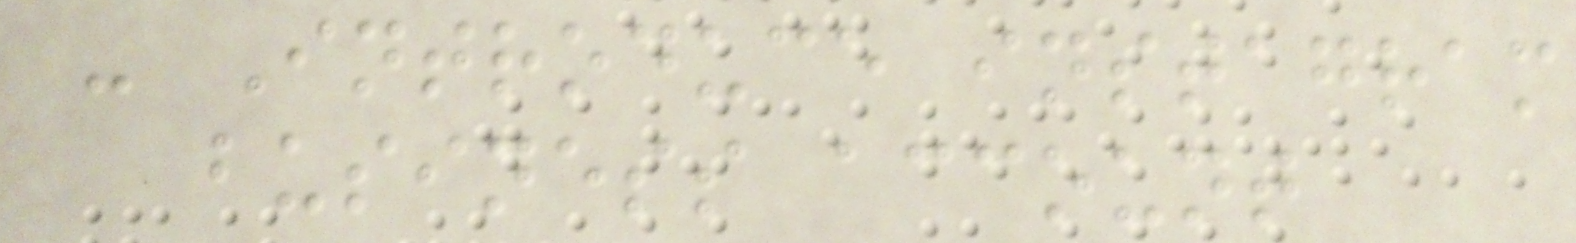- Introduce instagram
business account
